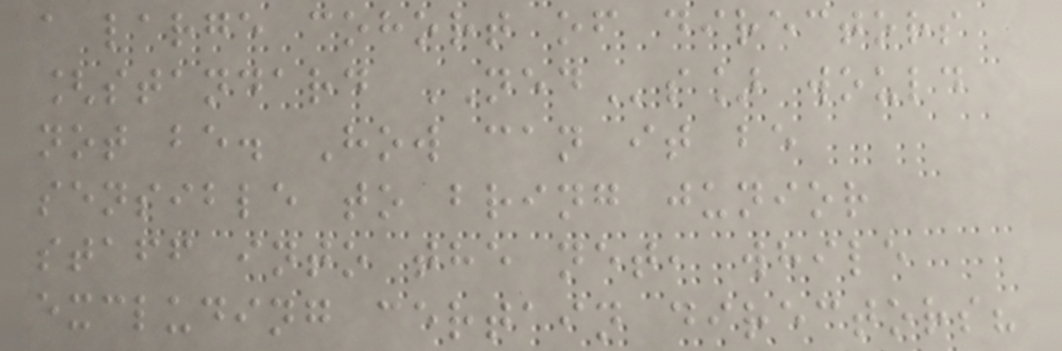a large cohort of directors
[standard NEDs] would
not be. How can it be
sensible to bring junior
staff into the net, while
excluding certain directors?
